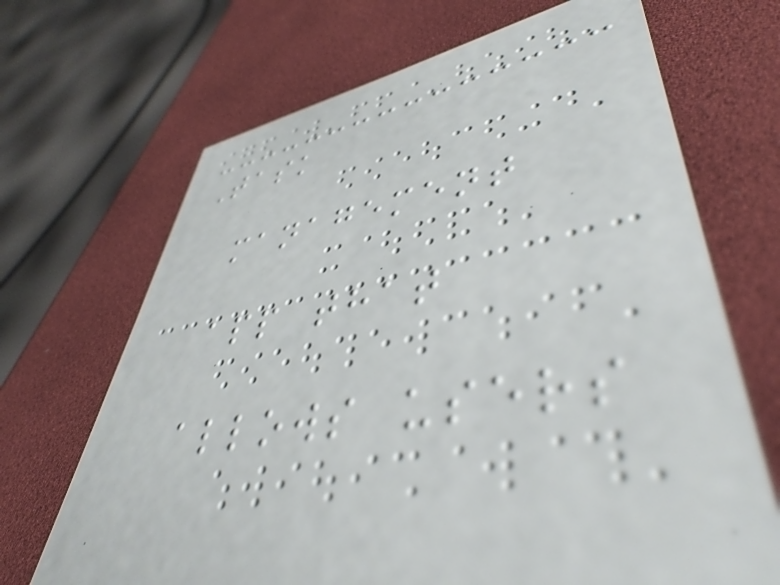Task
management
app that
allows users
